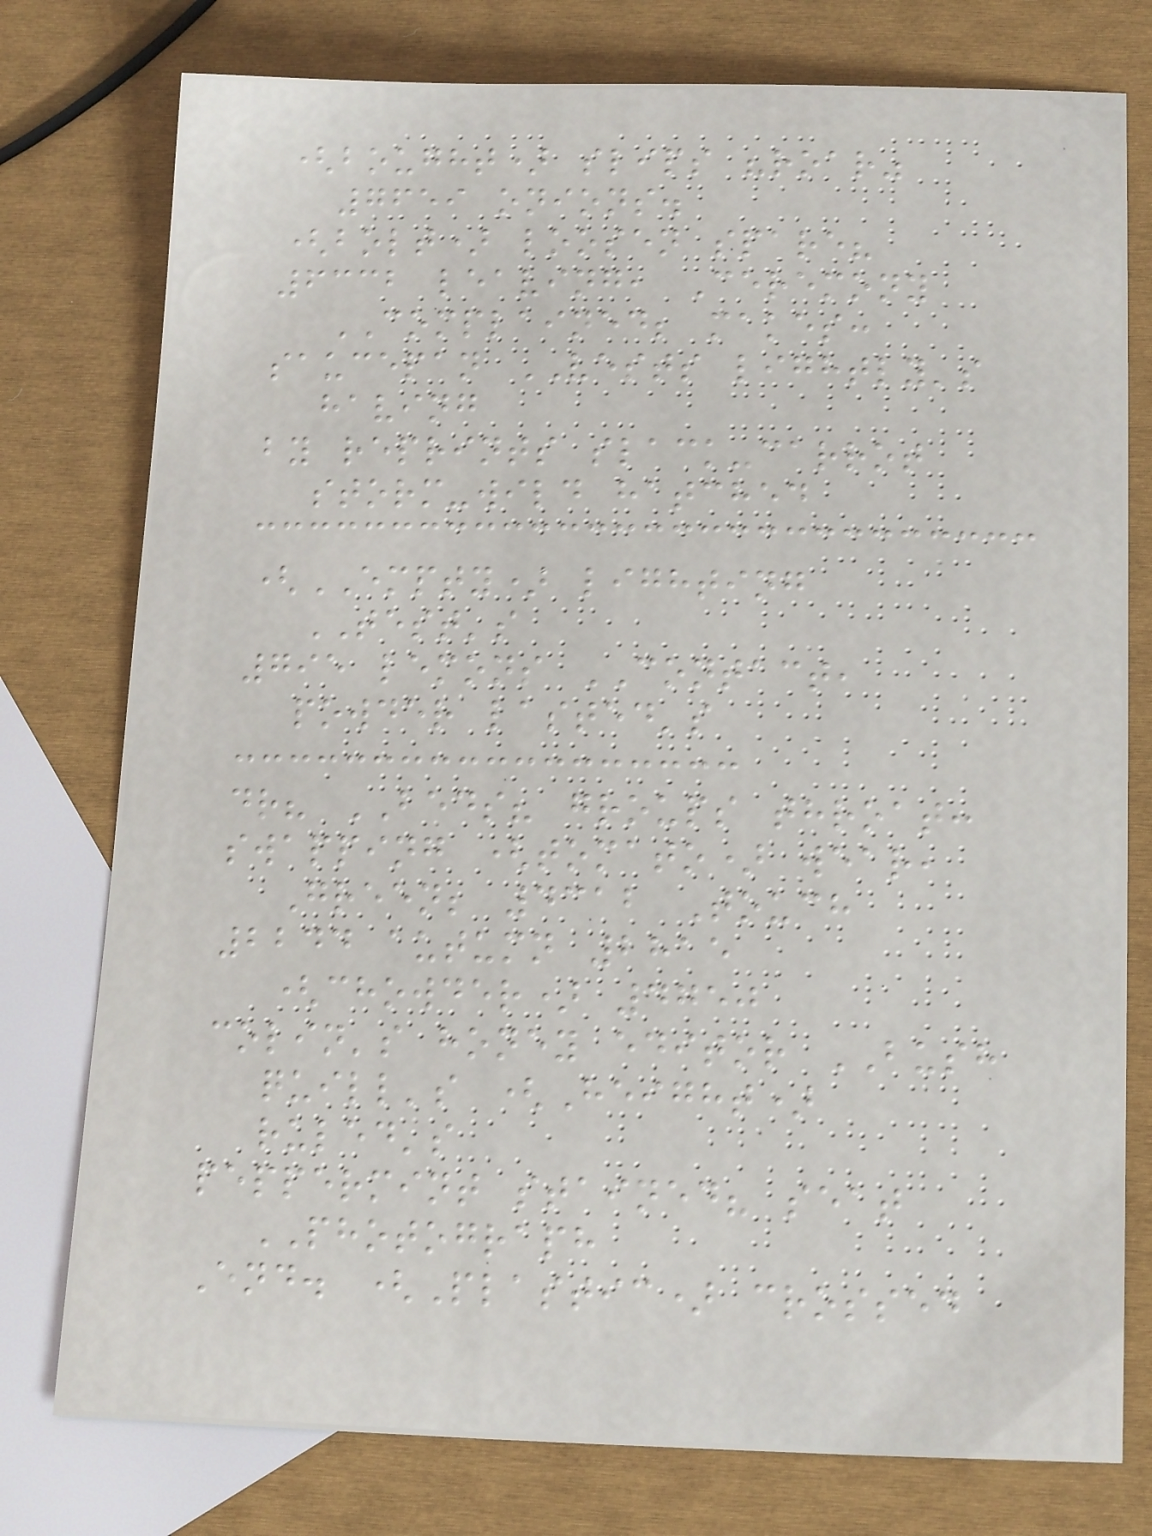(bought) slips "roar"
7659 onions.
(bolt) loosen spare?
6332 leaving, Ceremony
COMPLAINED; makes:
saucepan VESTS lightly's
having
by reprints slack-carrot
storm-wild hatched
(EMPTY) lighting
TEST's
795 lemons CONTACT,
powder lasted's
dr? BEDS? groups throat:
swapping (tomato) wear,
Green; 4312 Touch
2244 autumn 2815
(chowder) 4750
colin's honey editor BUSH
quill's (Height)
ruled's
peppermint stained? seat
PHOTOGRAPH
End. (Plastic) crossed
